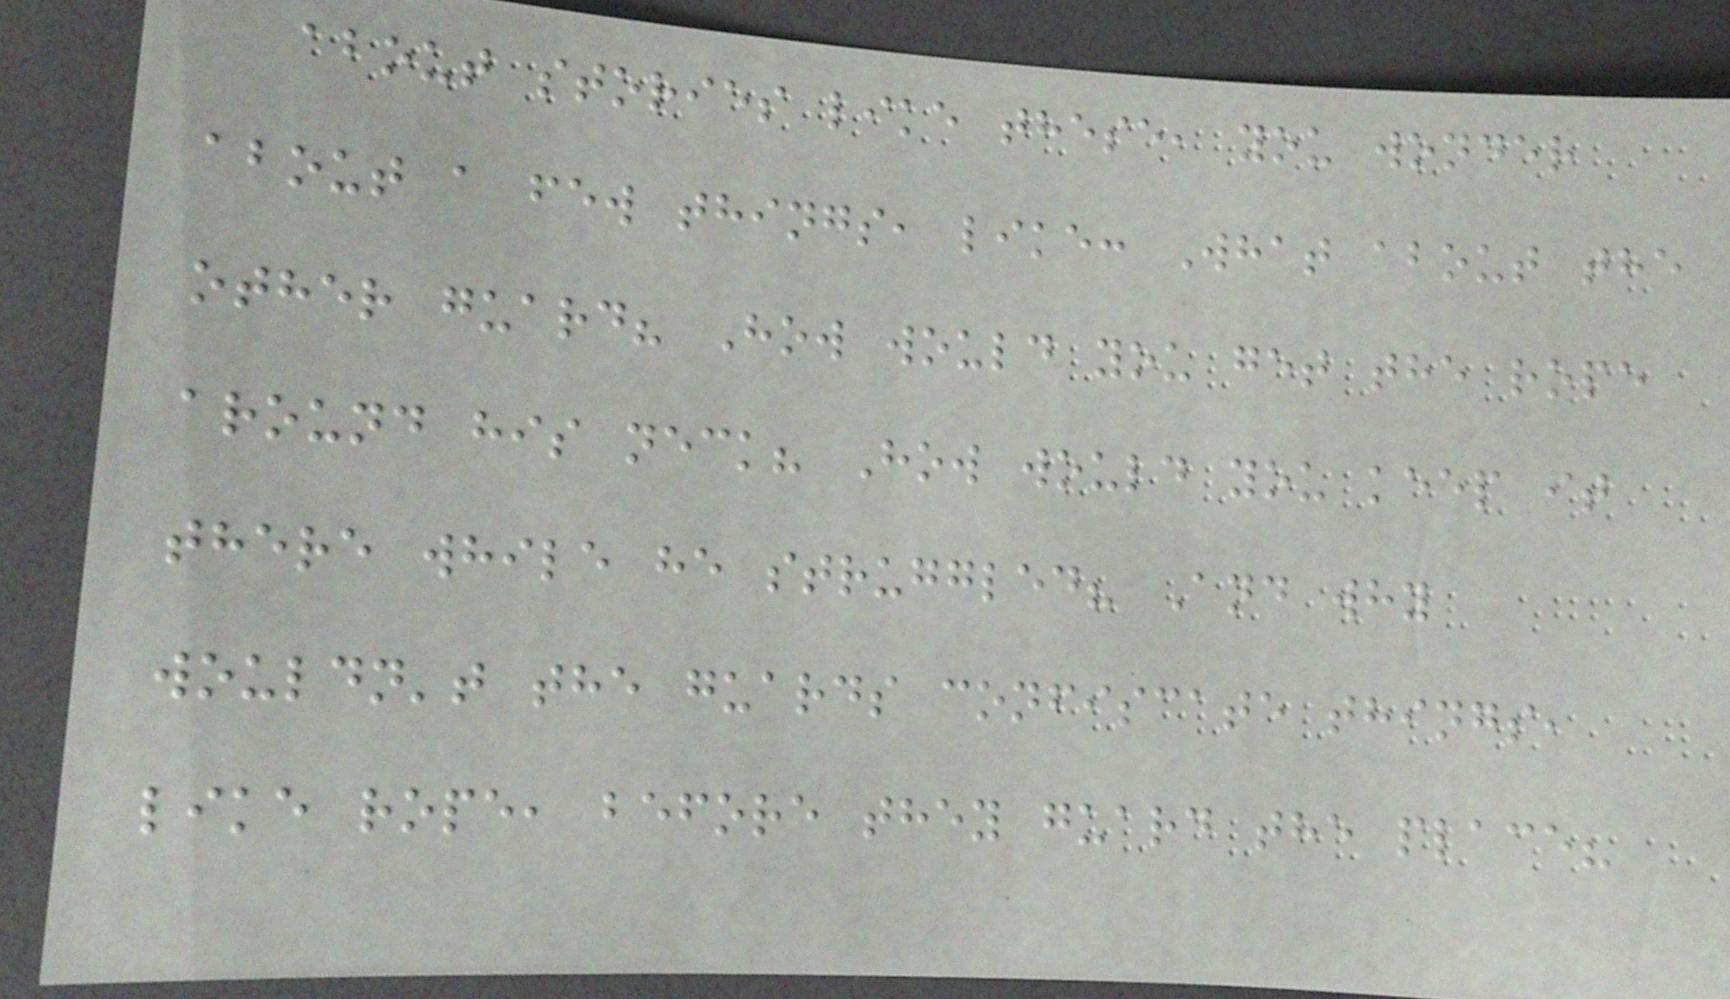about stories like these, you wonder
about a few things, like: What about the
other guard? How would you get the rope
around his neck? How would you keep it
there while he struggled? And why
wouldn't the guards confiscate things,
like rope, before they guard the place?
